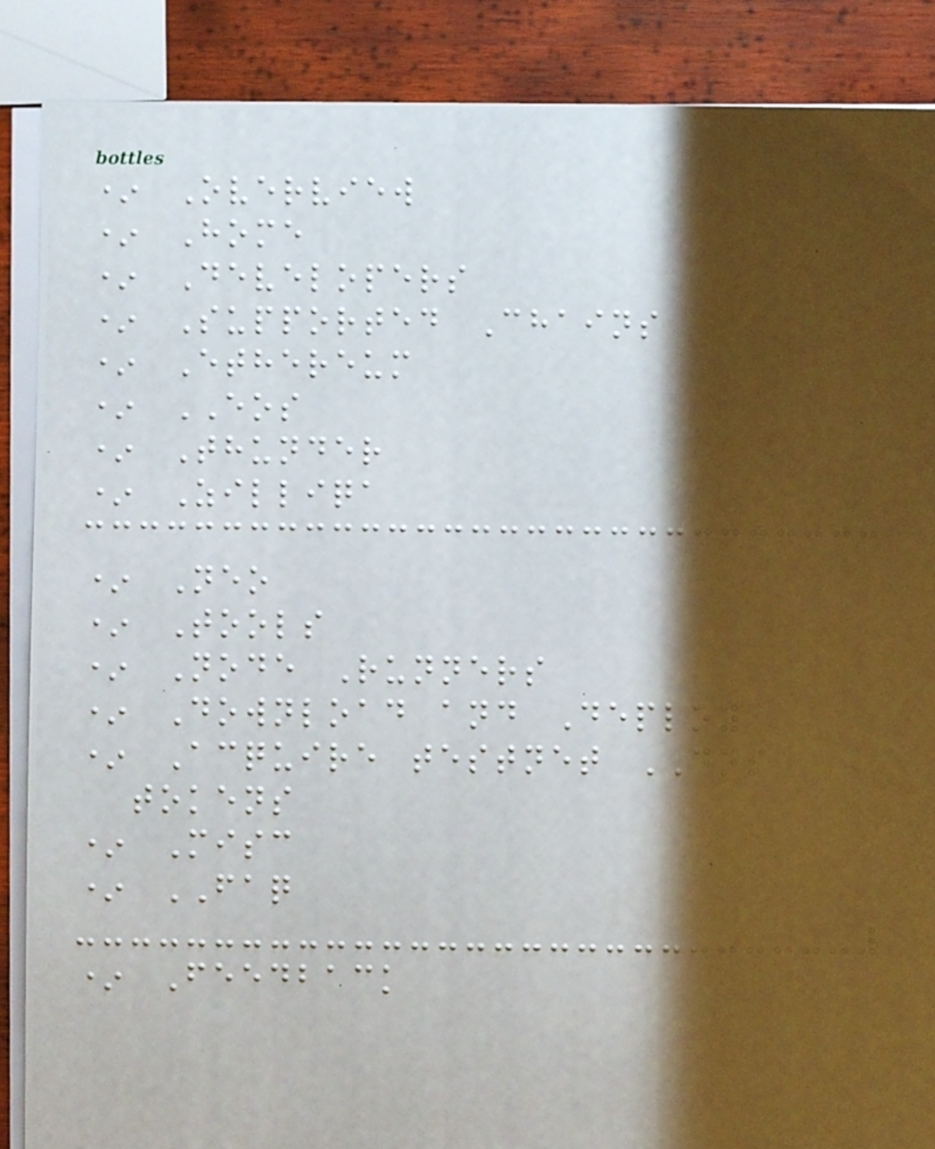* Overview
* Home
* Developers
* Supported Chains
* Ethereum
* EOS
* Thunder
* Zilliqa
* Neo
* Tools
* Node Runners
* Download and Deploy
* Acquire testnet DOS
tokens
* Misc
* FAQ
* Feedback
